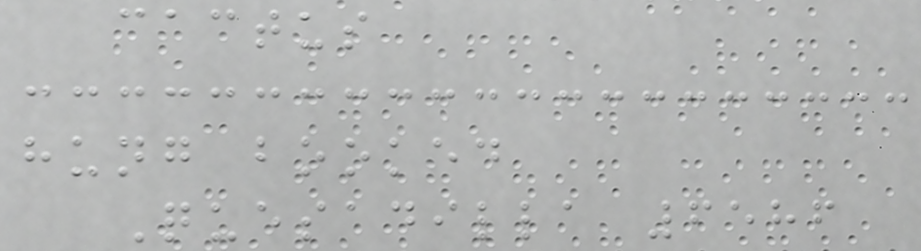cactus
hung booked
Quesadilla 6586
